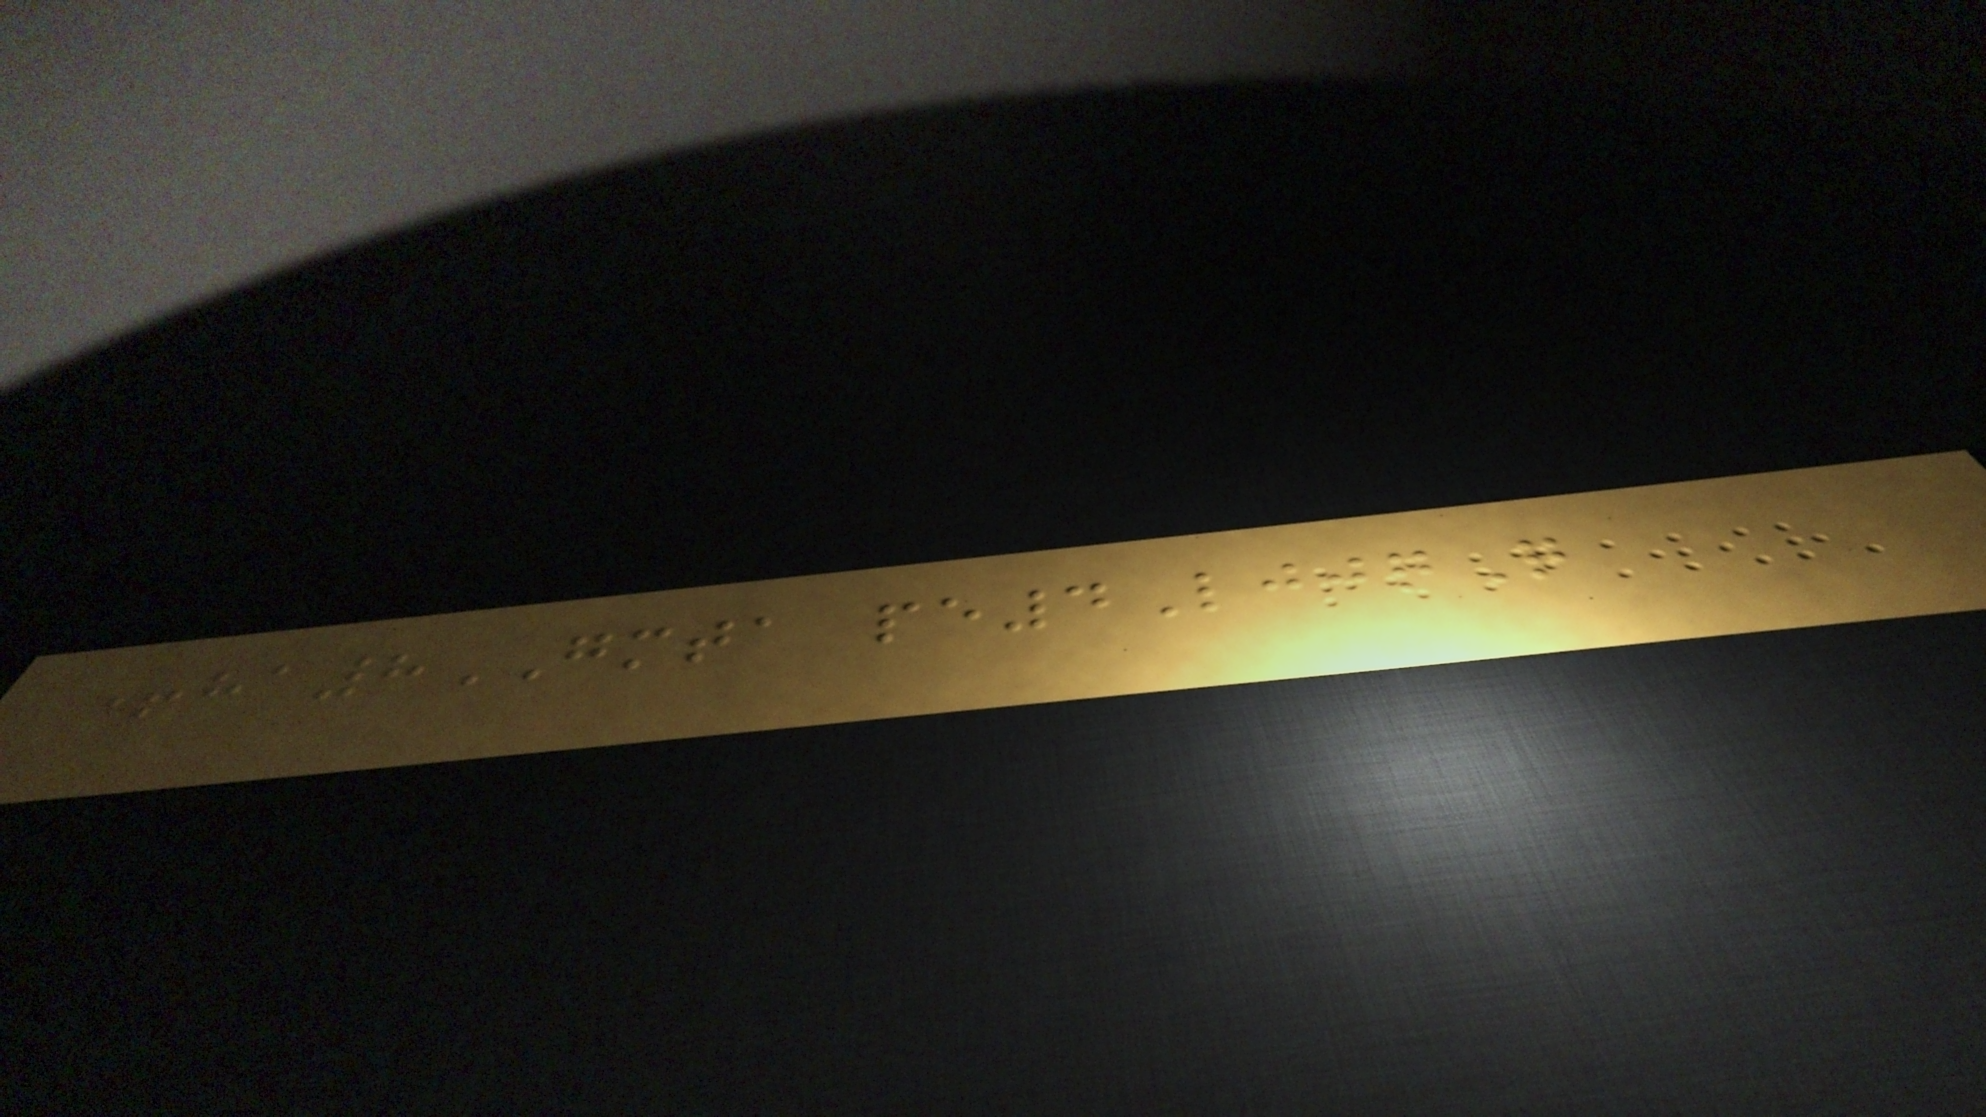+ha8GMTA pe4LjjqQ
